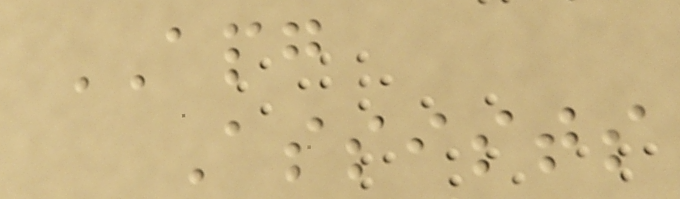APG
Assists
